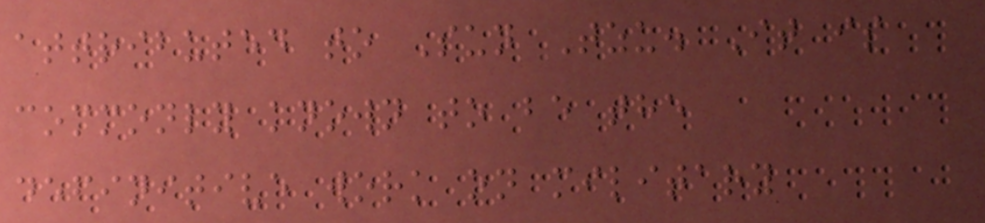attributed to Sun Tzu. It is
commonly known to be the
definitive work on military
